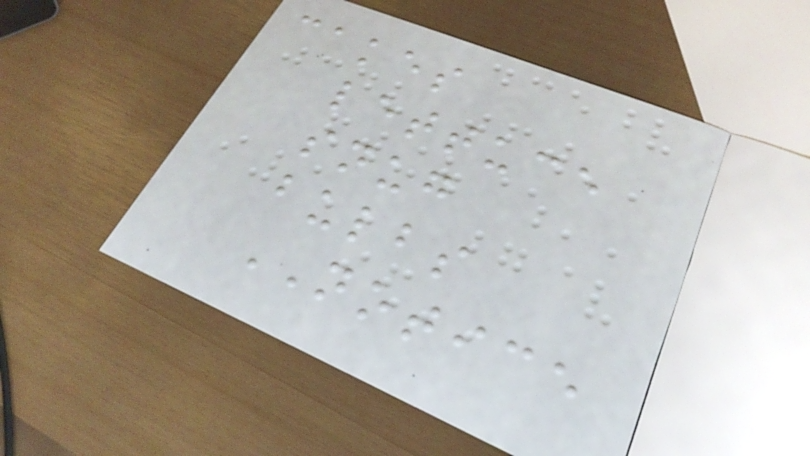cakes
lettuce
snug
bulbs
NOTICE
